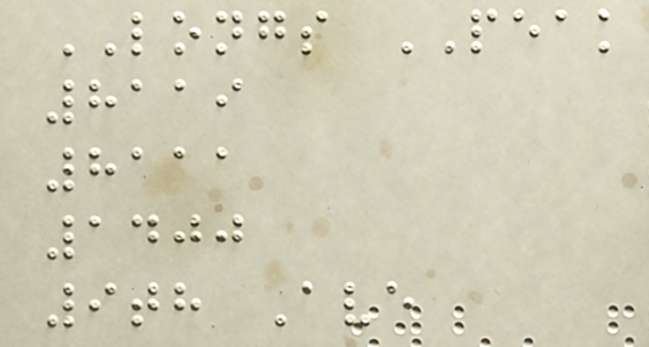LONGS PEAK
8119
8111
1400
9th Ave
